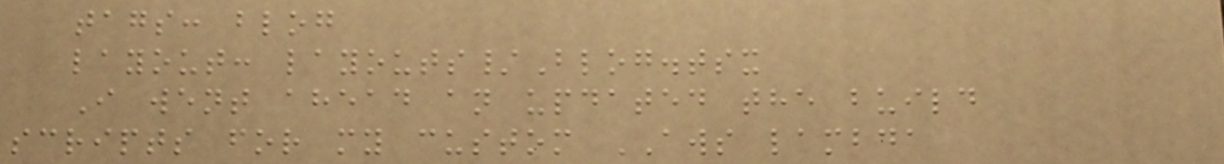tags: blog
layout: layouts/Blog.tsx
I went ahead an updated the build
scripts for my custom AWS lambda
